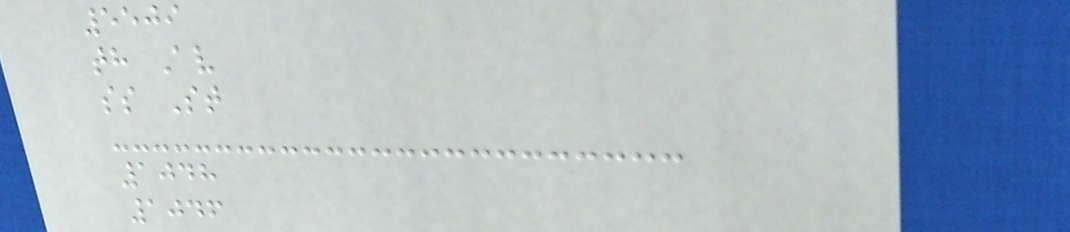5509
th Av
ss St
1048
1046
